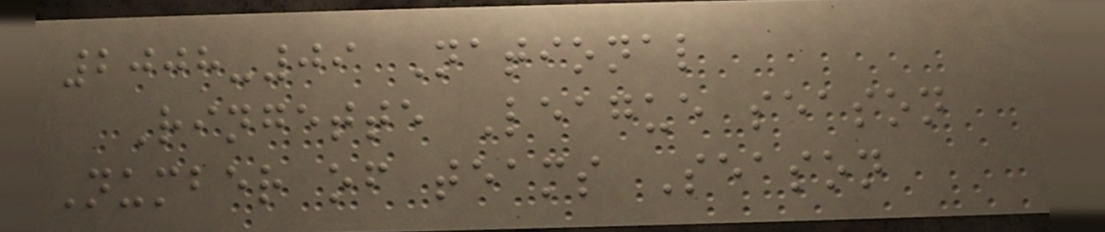2008-09 National
Ringette League season
Number of teams Season
